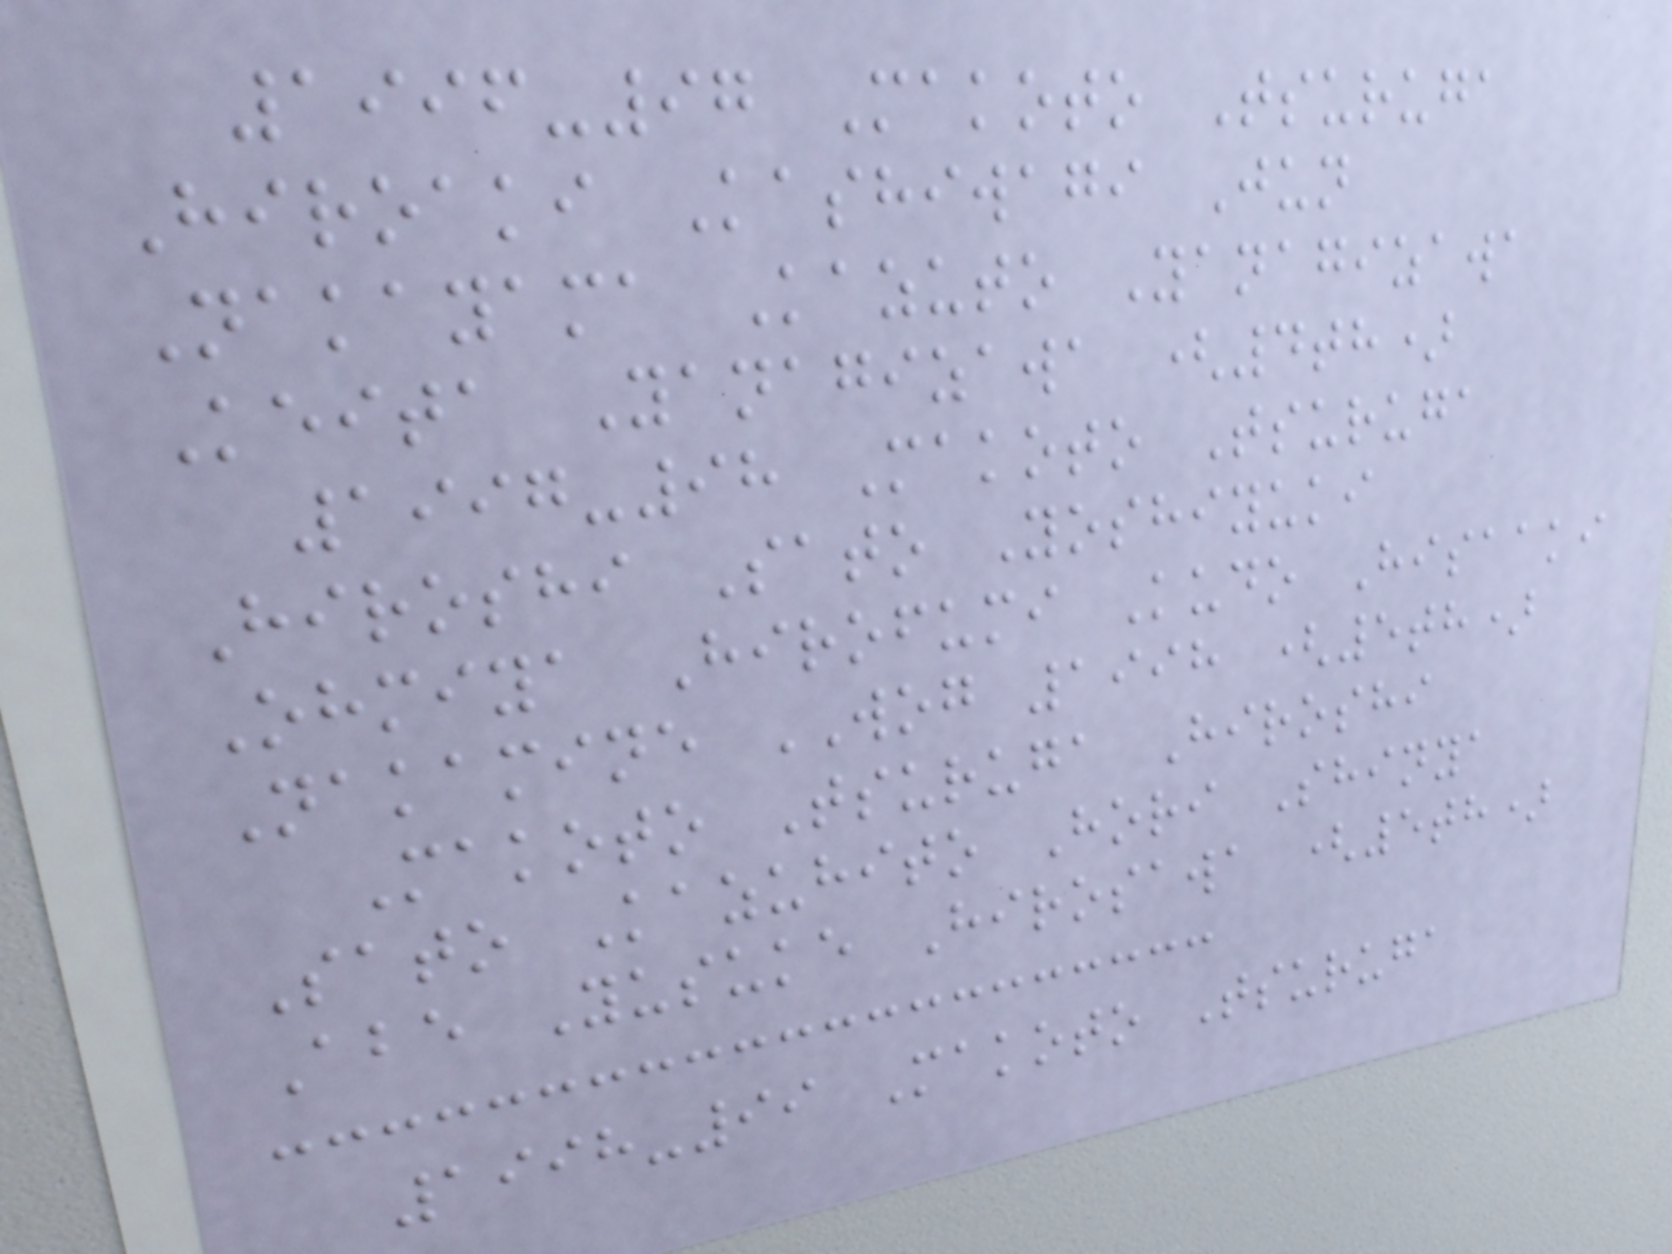1996-97 Makoto Tsuruga
Hiroaki Kashiwagi Jun
Nakayama Kazuto Yanagizawa
Keita Yanagizawa (4th)
1997-98 Makoto Tsuruga
Hiroshi Sato Yoshiyuki
Ohmiya Hirofumi Kudo Hisaaki
Nakamine WOG 1998 (5th)
Makoto Tsuruga Hiroshi
Sato Kazuhito Hori Shinya
Abe Yusuke Hirosawa (5th)
1998-99 Makoto Tsuruga
